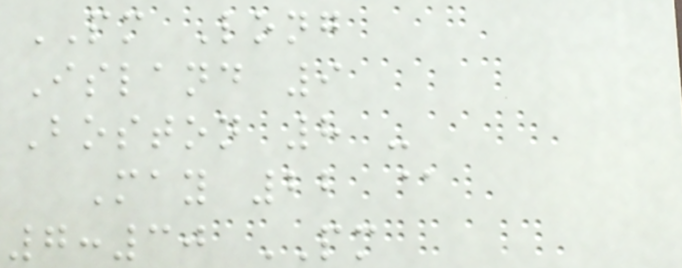PM Long
Island 9
Boston 8 -
May 22 @
7:30 PM
